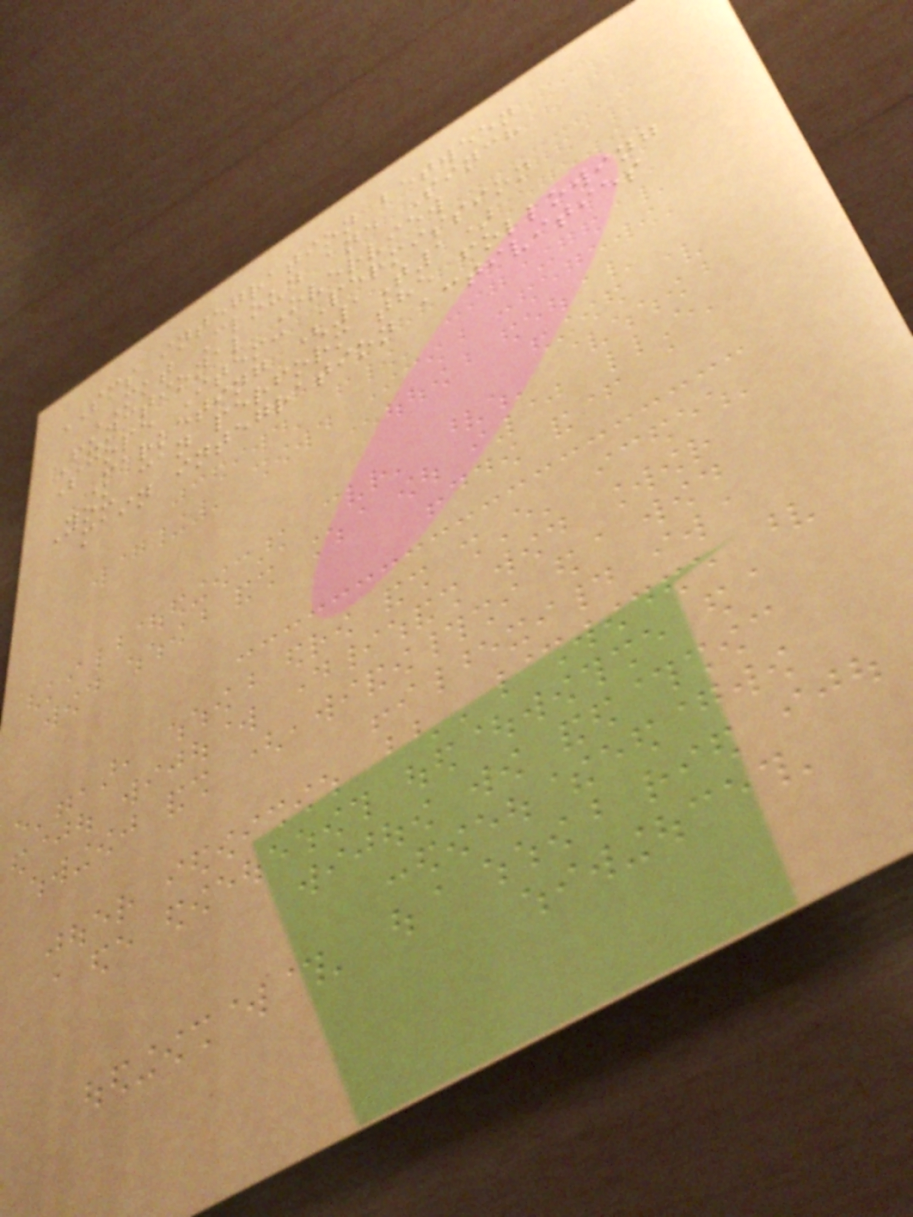SMS integration between
MKT Cloud and Sinch
Functional Overview
Scope Item: Permission
Marketing (1T1)
You can perform the following
main integration activities
